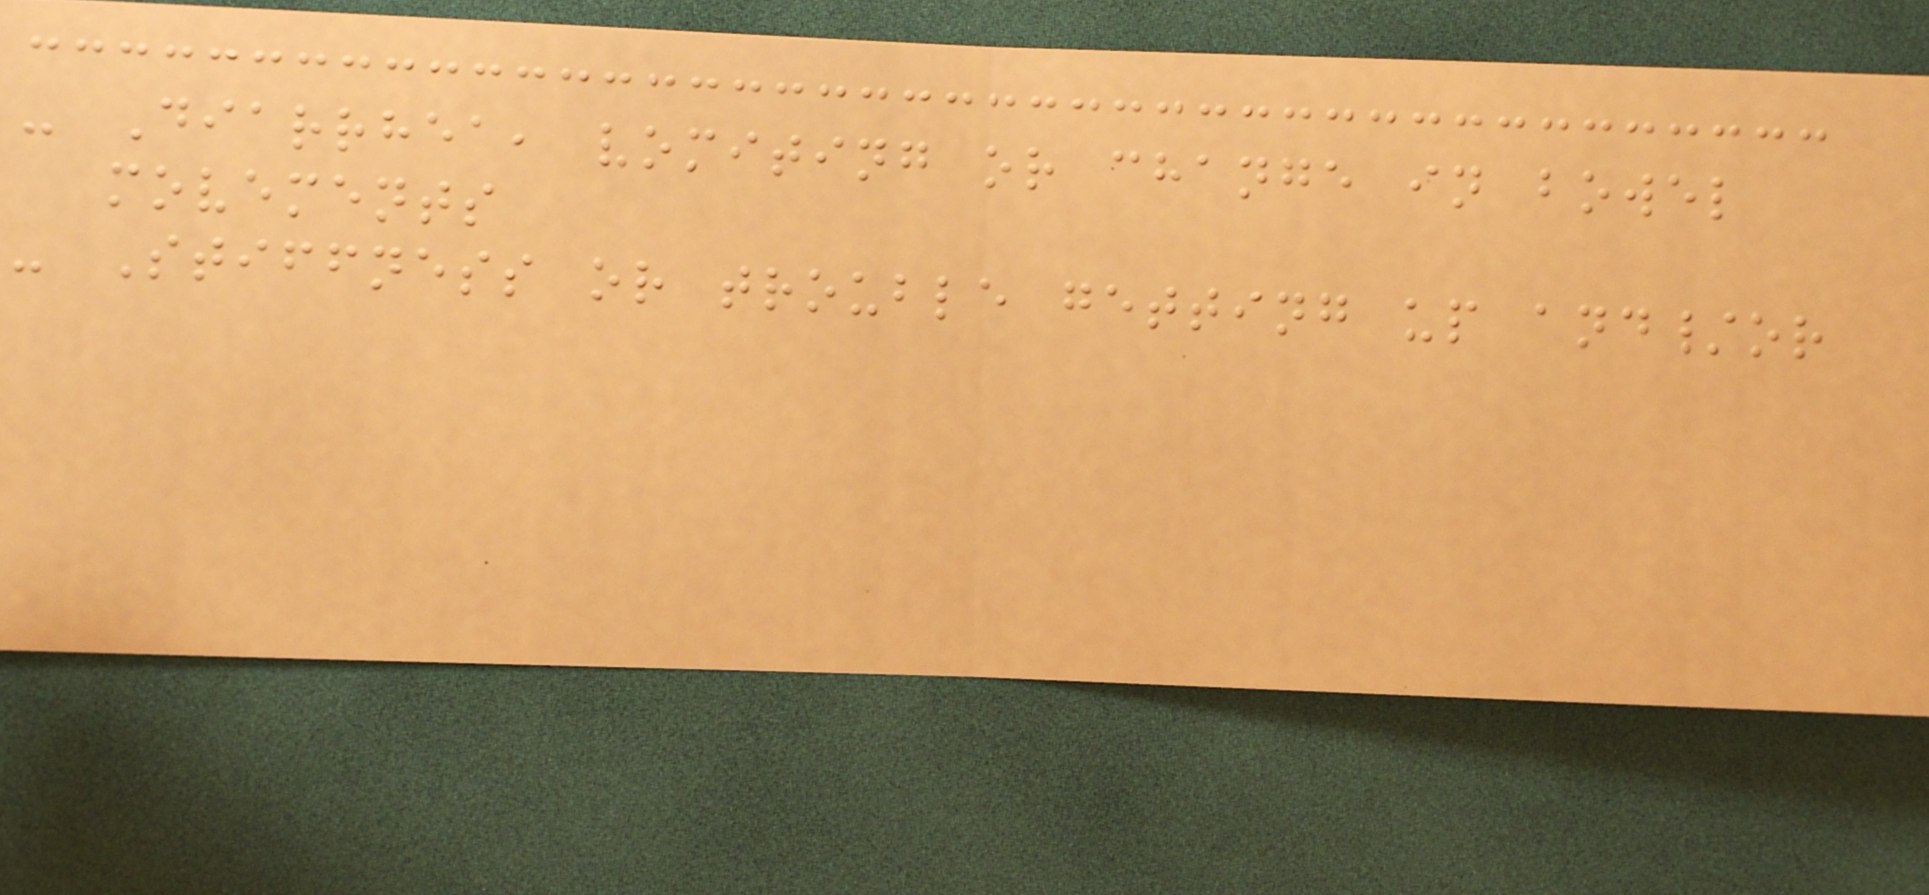- Diarrhea, vomiting or change in bowel
movements
- Stiffness or trouble getting up and/or
